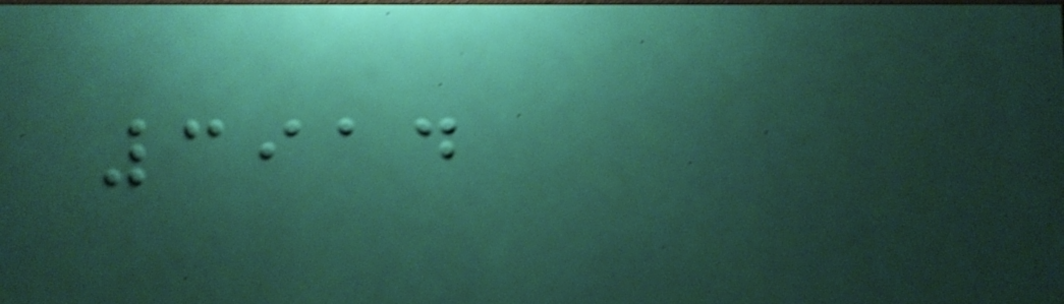3914
